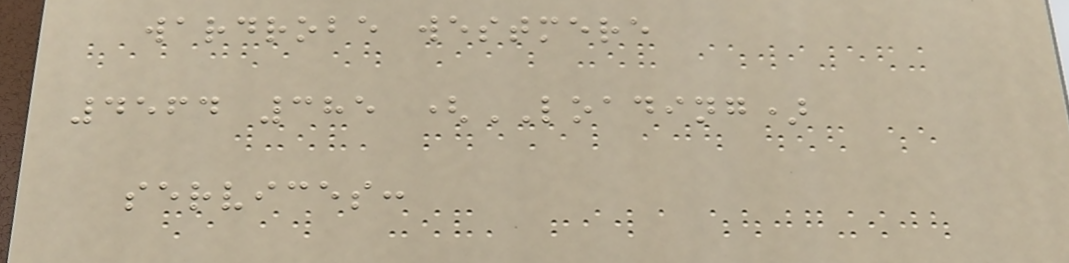wardrobe westmere
4564 385 (LOADING)
services:
